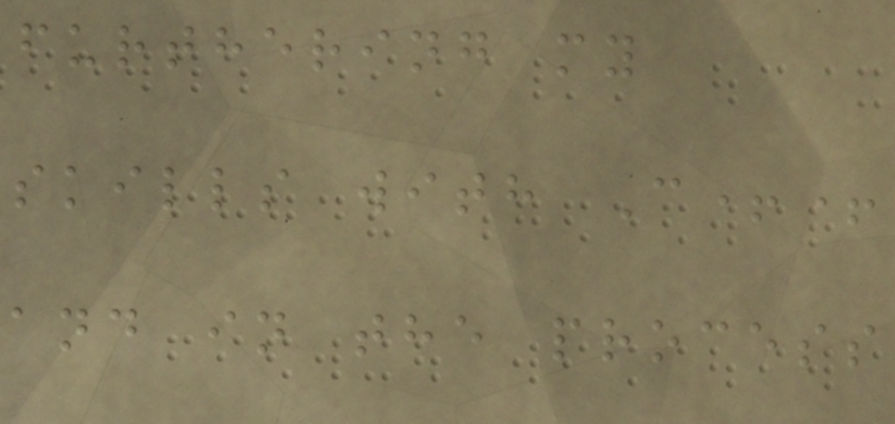furthering my
skills with C++
and in the process
